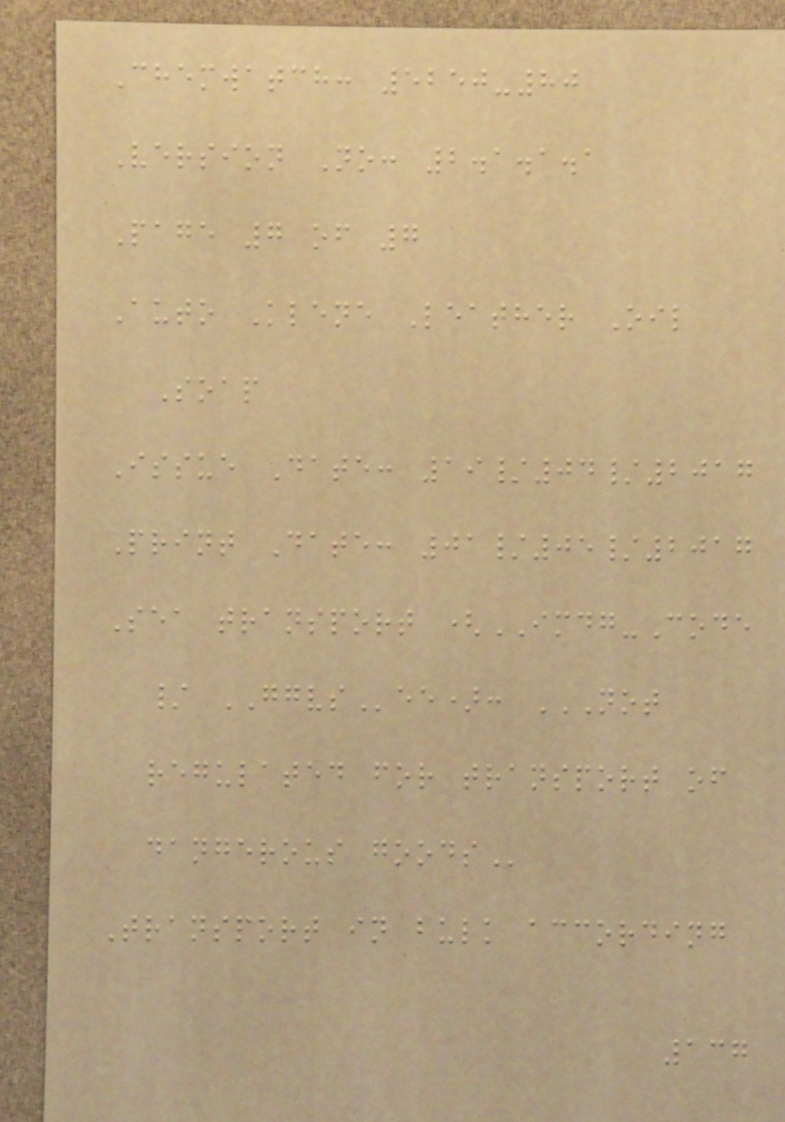Chemwatch: 5250-80
Version No: 2.1.1.1
Page 7 of 7
Auto Klene Leather Oil
Soap
Issue Date: 19/04/2017
Print Date: 01/05/2017
Sea transport (IMDG-Code
/ GGVSee): NOT
REGULATED FOR TRANSPORT OF
DANGEROUS GOODS
Transport in bulk according
137
